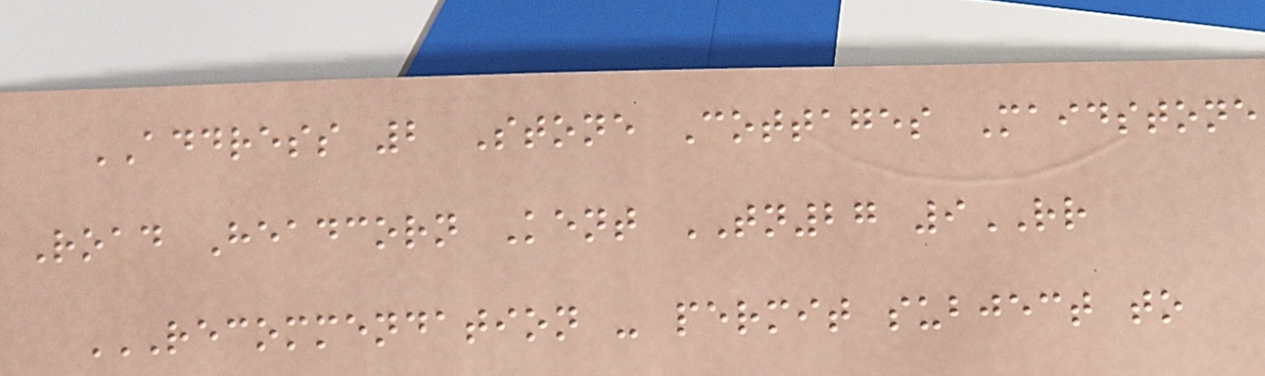ADDRESS 2 Stone Cottages Maidstone
Road Headcorn Kent TN27 9RR
RECOMMENDATION - PERMIT SUBJECT TO
